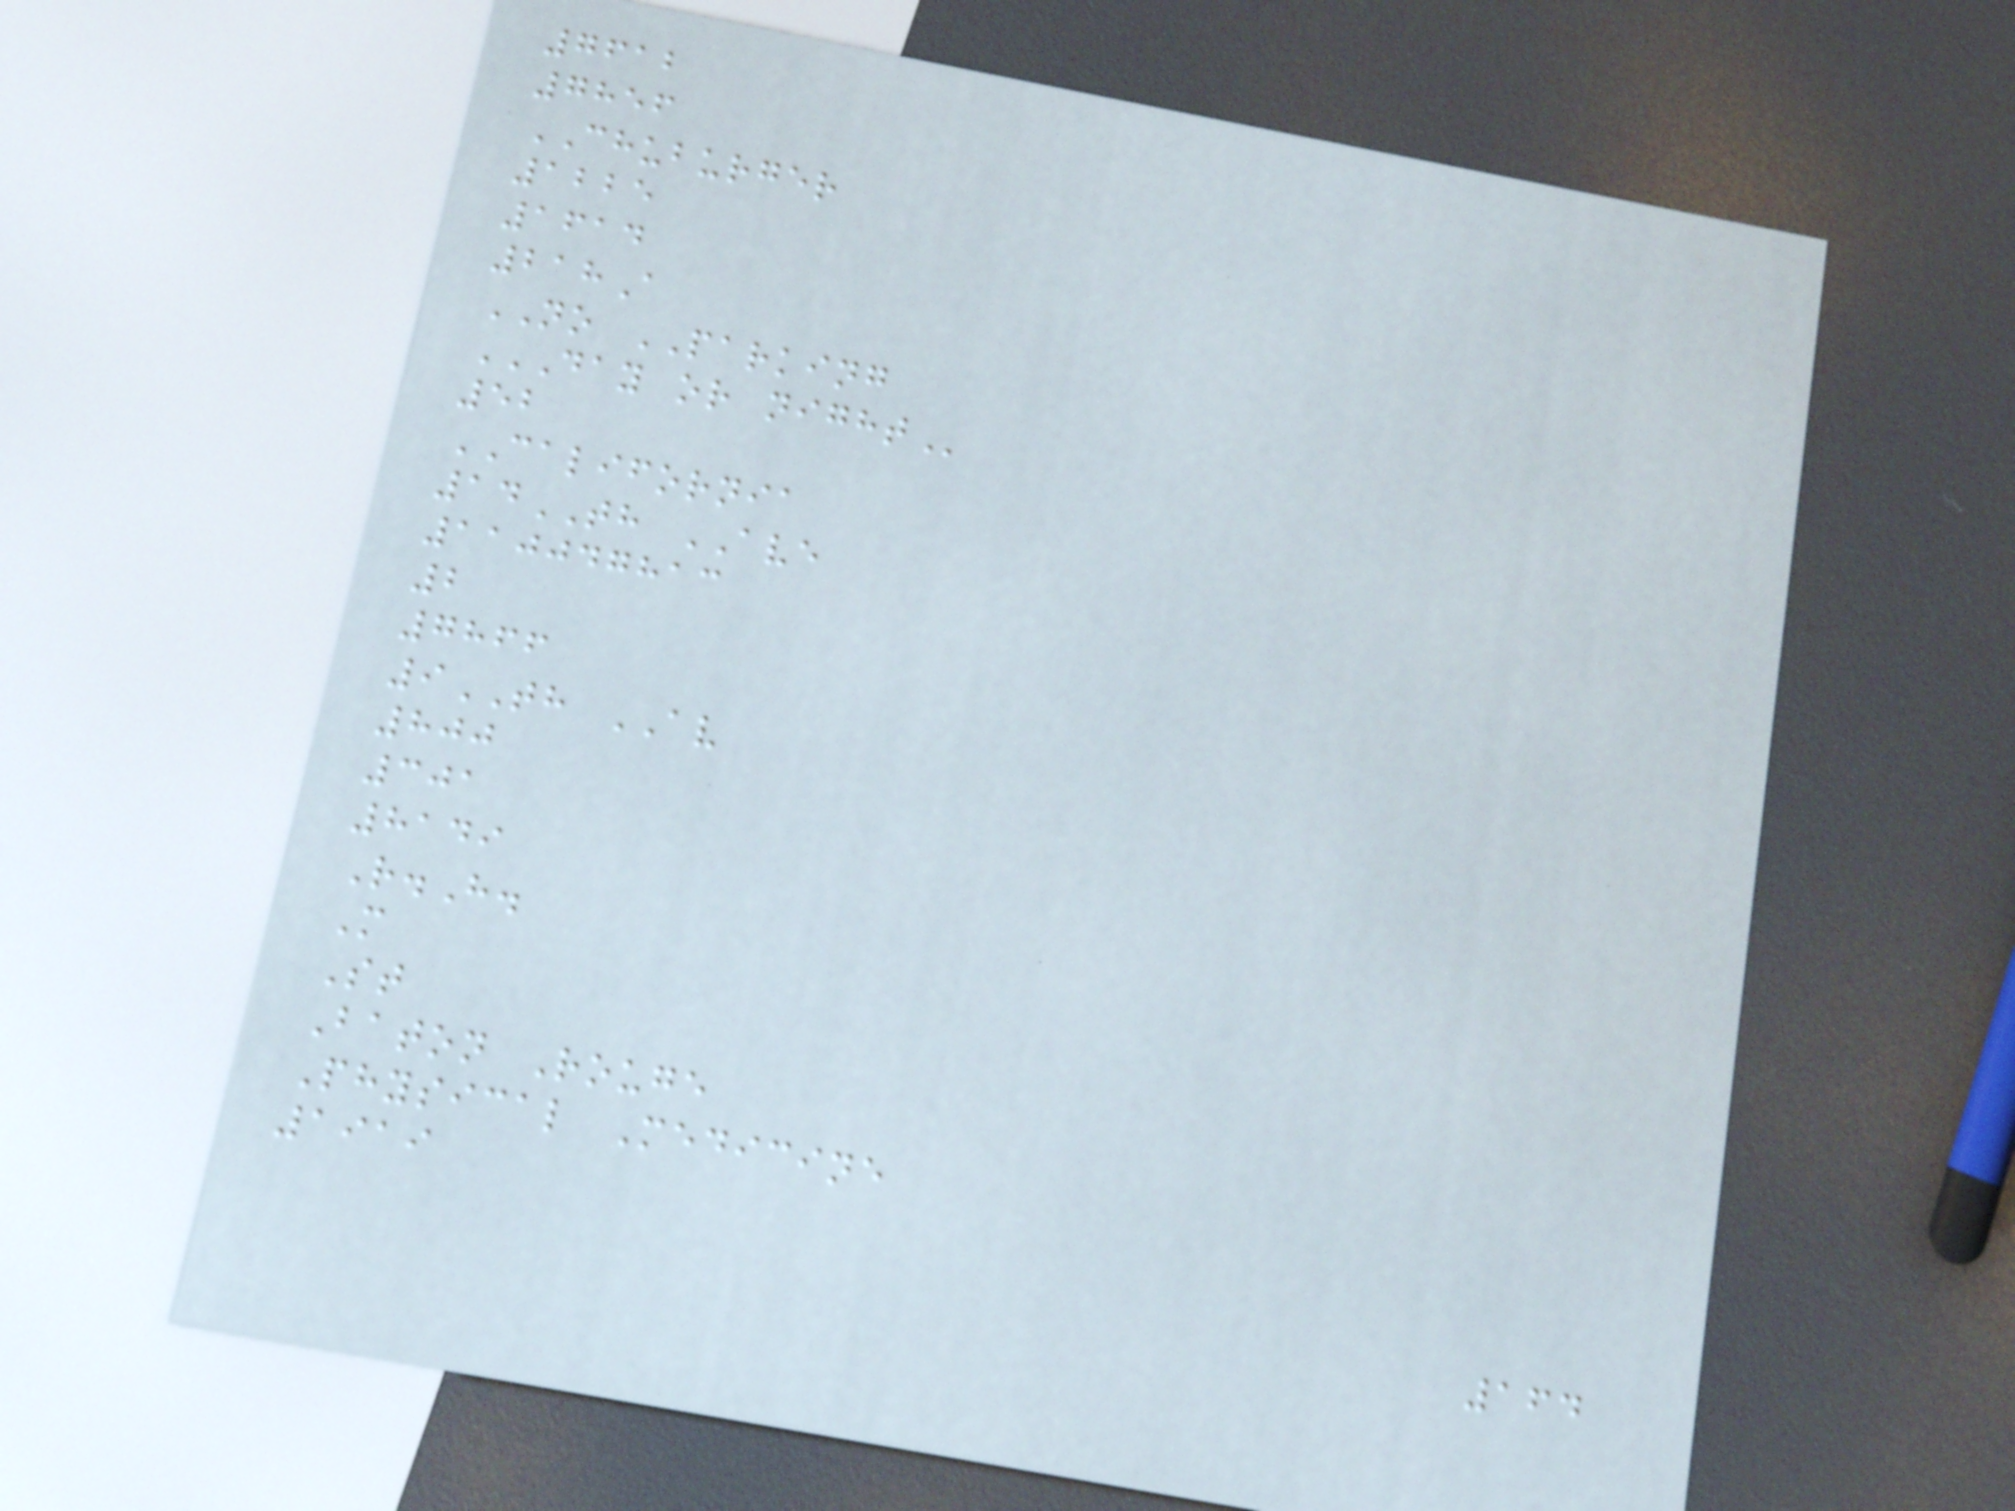7612
7856
CHUBURGER
1225
1614
218A
NO PARKING
DAY OR NIGHT
52
CALIFORNIA
14TH AVE
110047813
2
7866
9TH AV
800
301
8149
R.H.
M
St
Baton Rouge
Physical Medicine
1919
164
